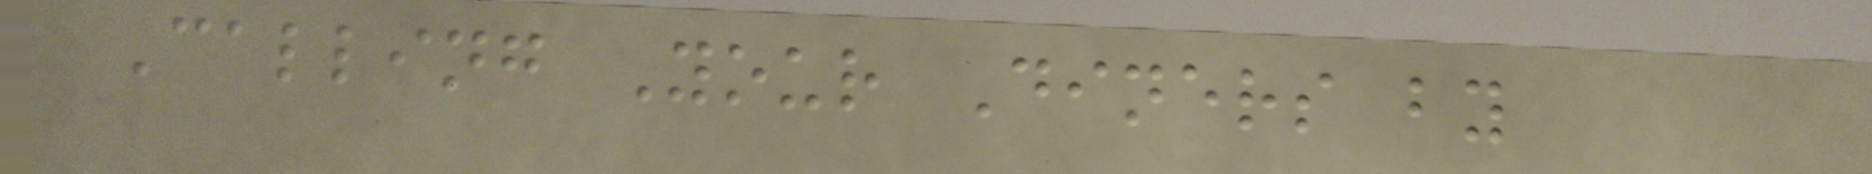Calling Your Diners by
